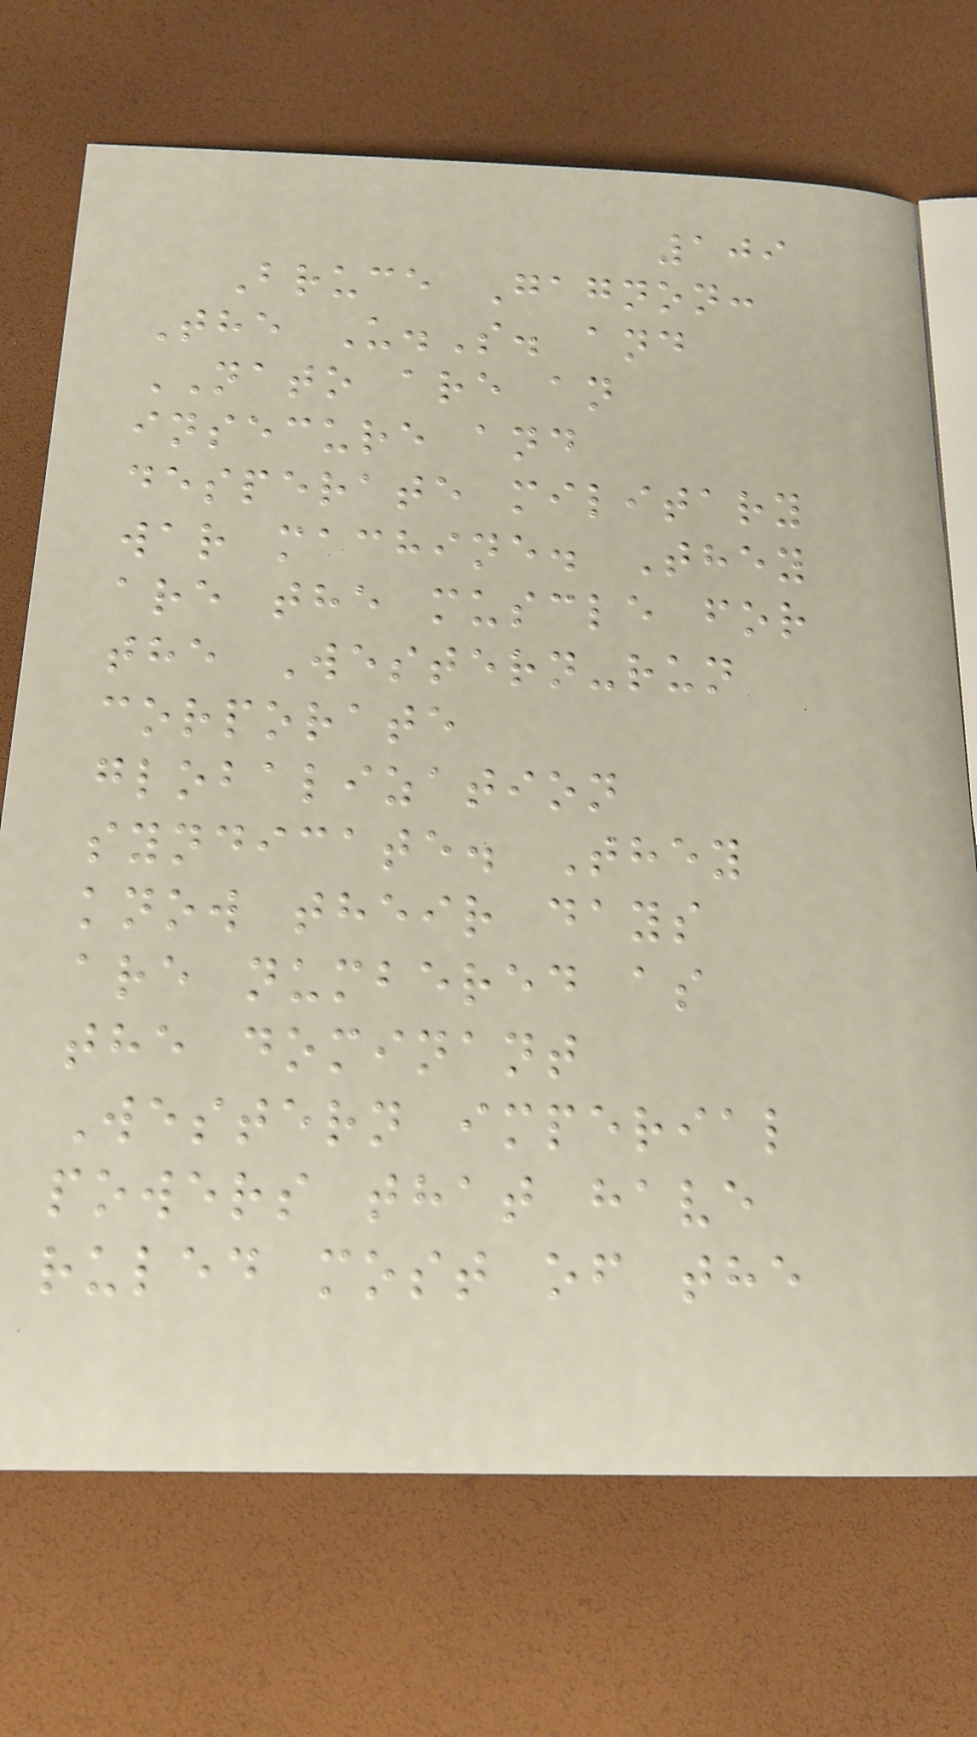109
Bruce Gagnon:
The U.S. and
NATO are an
insecure and
desperate military
war machine. They
are the muscle for
the Western-run
corporate
globalization
syndicate. They
know their days
are numbered as
the dominant
Western imperial
powers that have
ruled most of the
